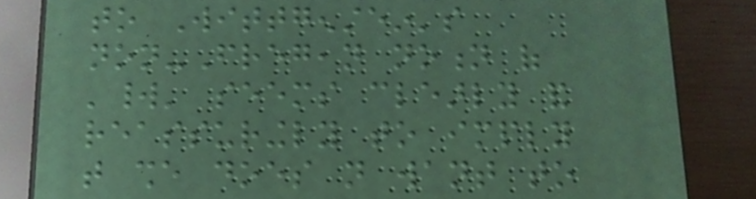to Wittgenstein's
non-Fregean notion of
'world' seems clearly and
reassuringly to imply
that she does not want to
